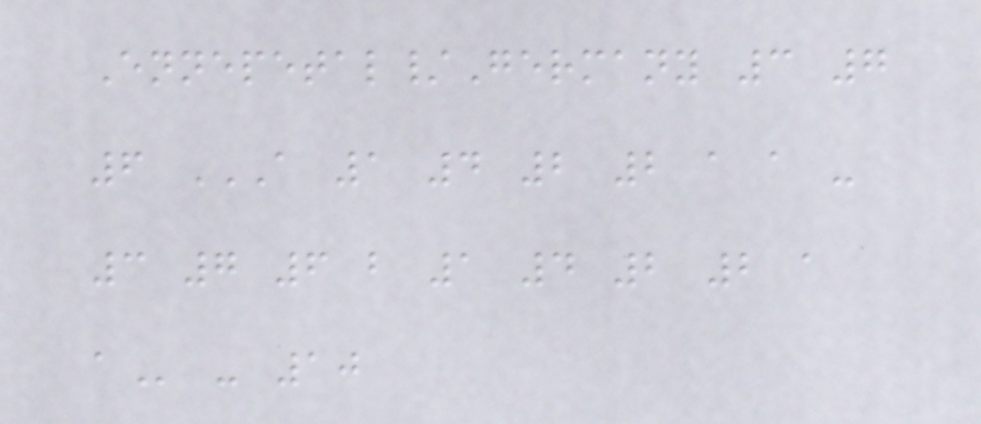Ennepetal/Germany 3 7
6 A 1 4 2 2 A A -
3 7 6 B 1 4 2 2 A
A - 10
